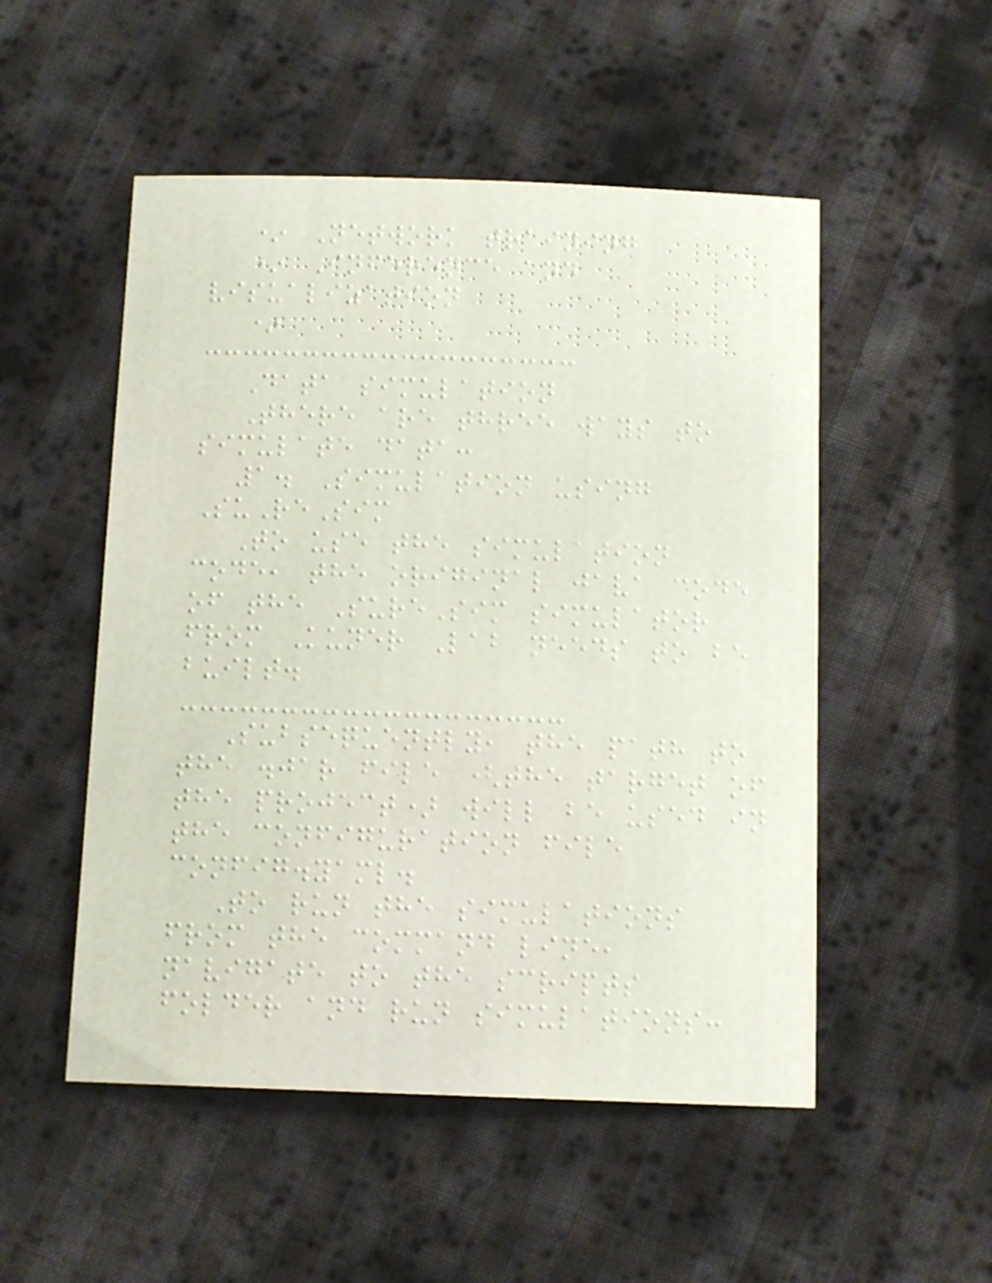* Network training
* Inference and
visualization
*
Data simulation
There are three ways to
simulate data:
1. Simulation using
SuReSim
To use the simulation
code, the original java code
of the SureSim simulator
from Kuner Lab needs to be
built.
Subsequently, the path to
the .jar file (the target of
the project) will be used in
the configuration file
config.yaml.
To run the simulations
from the command line,
navigate to the scripts
folder and run simulations:
